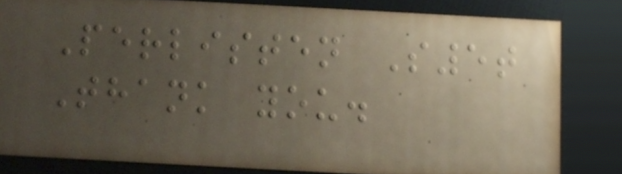Perlisten S5t
Thank you.
